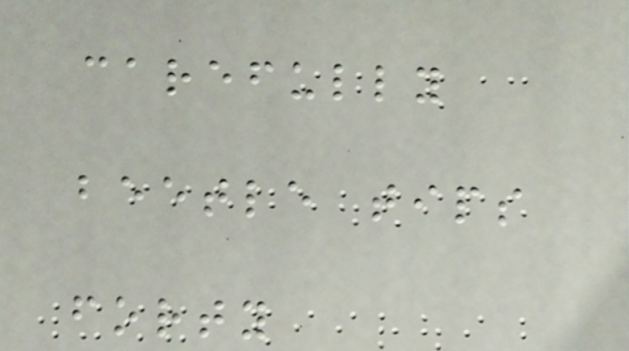carefully
beetle tips
forty
